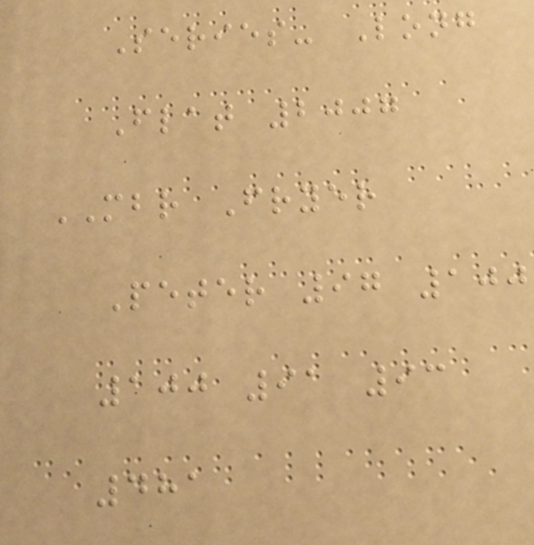Series- Long
Flat 2007
MBR Fryer
Peter 97 100
100 91 93
481
